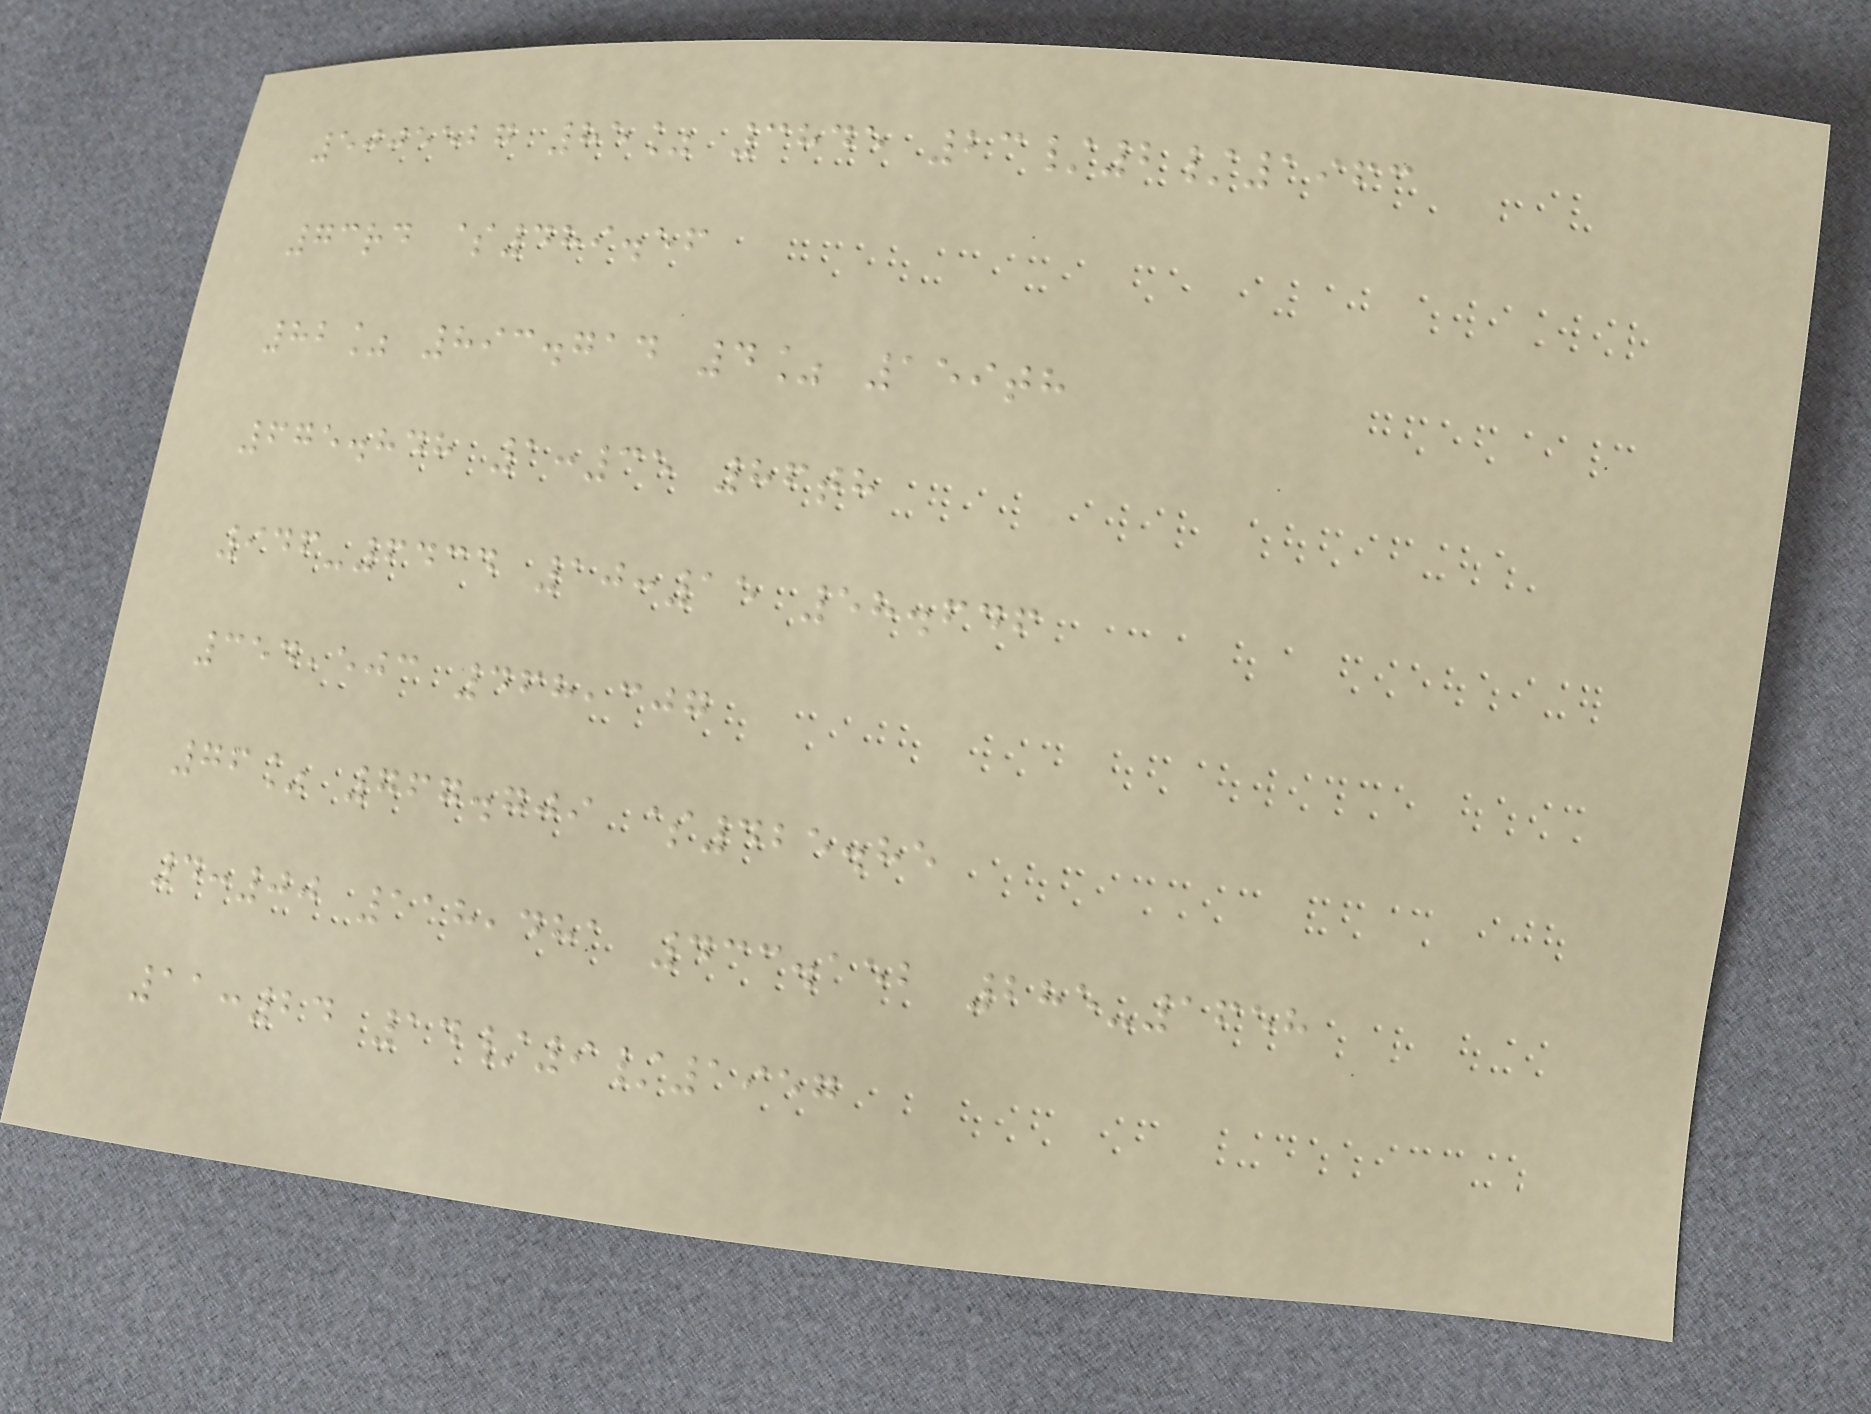5005527 85% 3845 23/2/1963
73rd $489.56
82% 893.714 4% 159th
675.848 1:35 86th
946-6434 10:15 58.646
354,503 468,307
76% 767.709 $425.85
4:00 118,481 433.152 285-1658
11:24 14/9/1957
